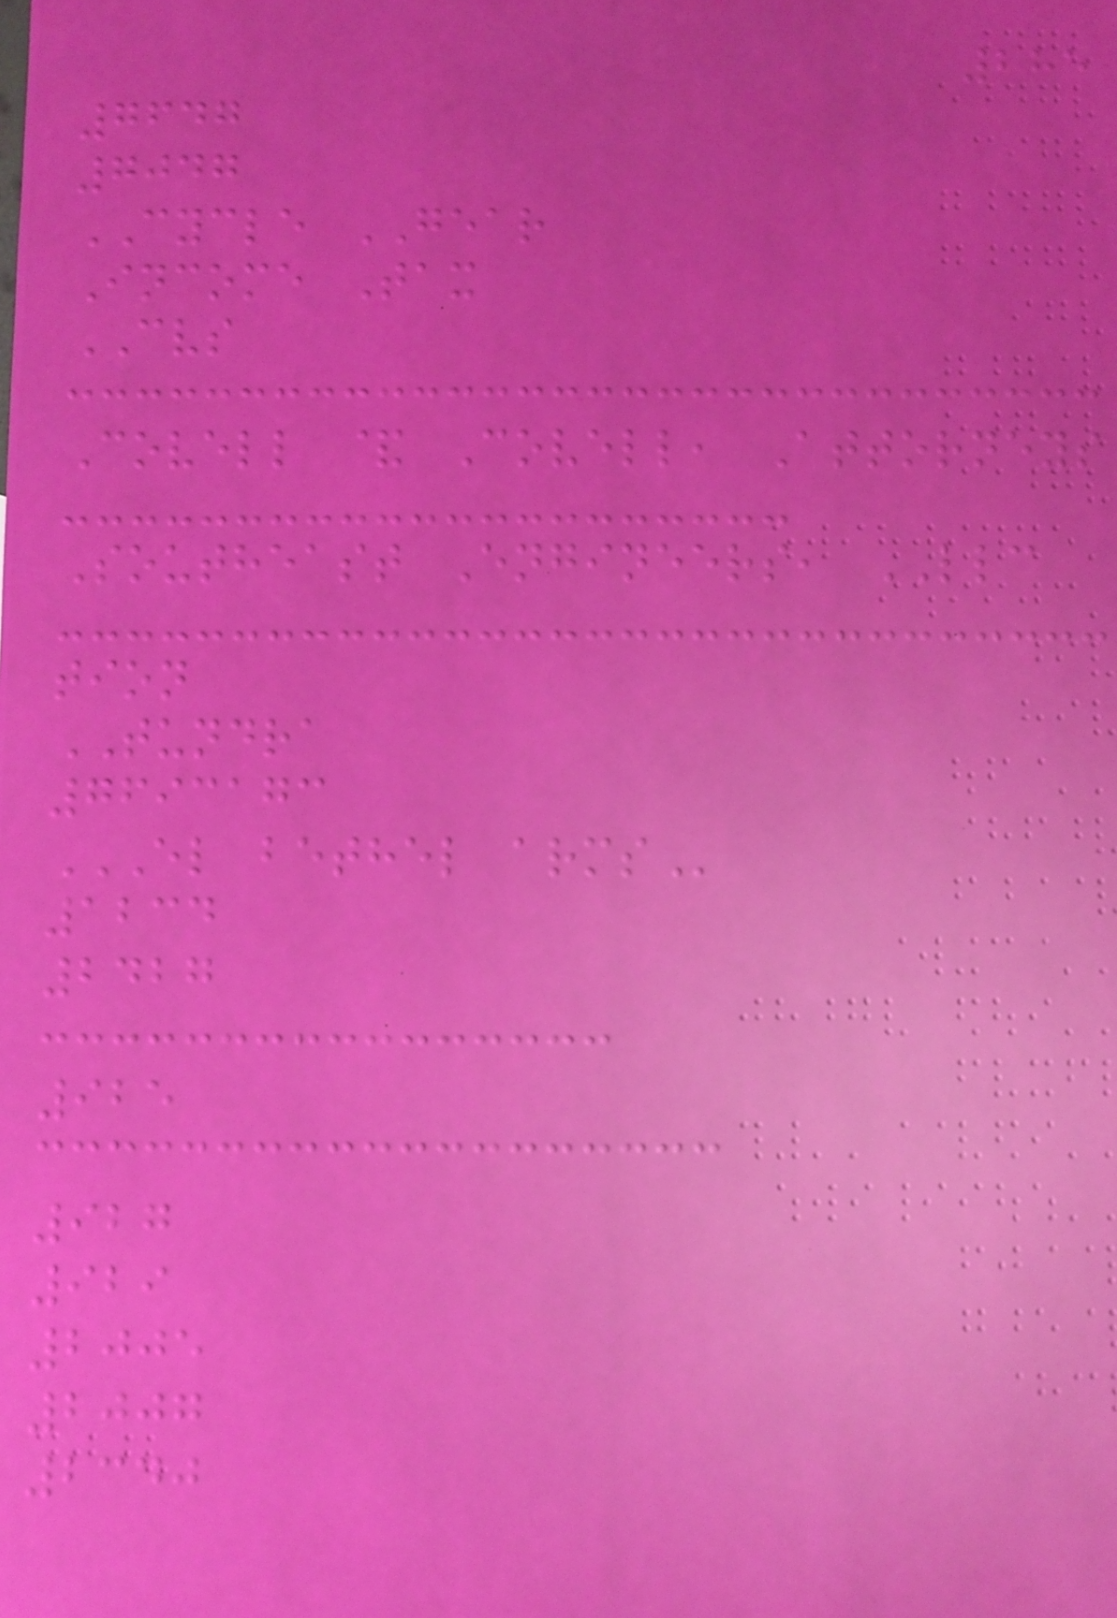285
7647
7047
CYCLE GEAR
Income Tax
CVS
Covell & Covell, Attorneys
Southeast Engineers, LLC
tion
TUNDRA
7693173
EL BETHEL ARMS
1234
2427
925
927
929
2005
2007
2340
